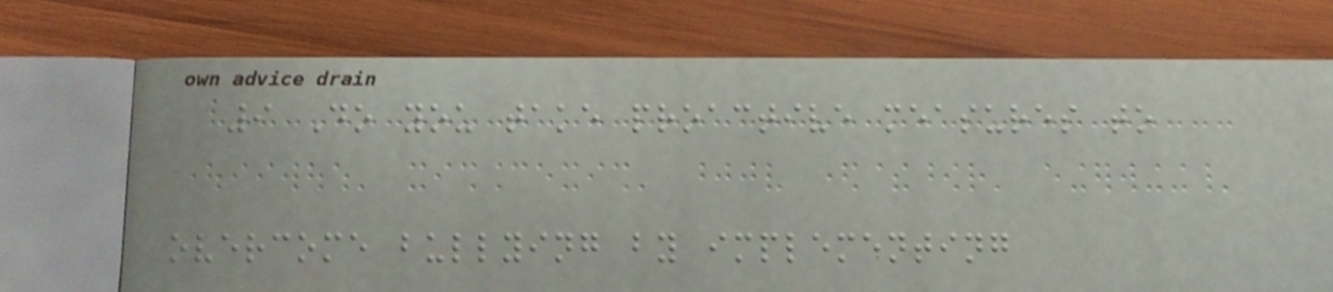9 Do you take proactive measures to
overcome bullying by implementing
